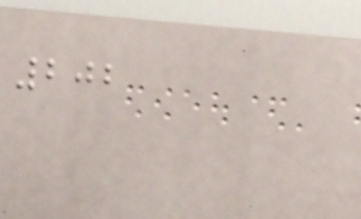202
